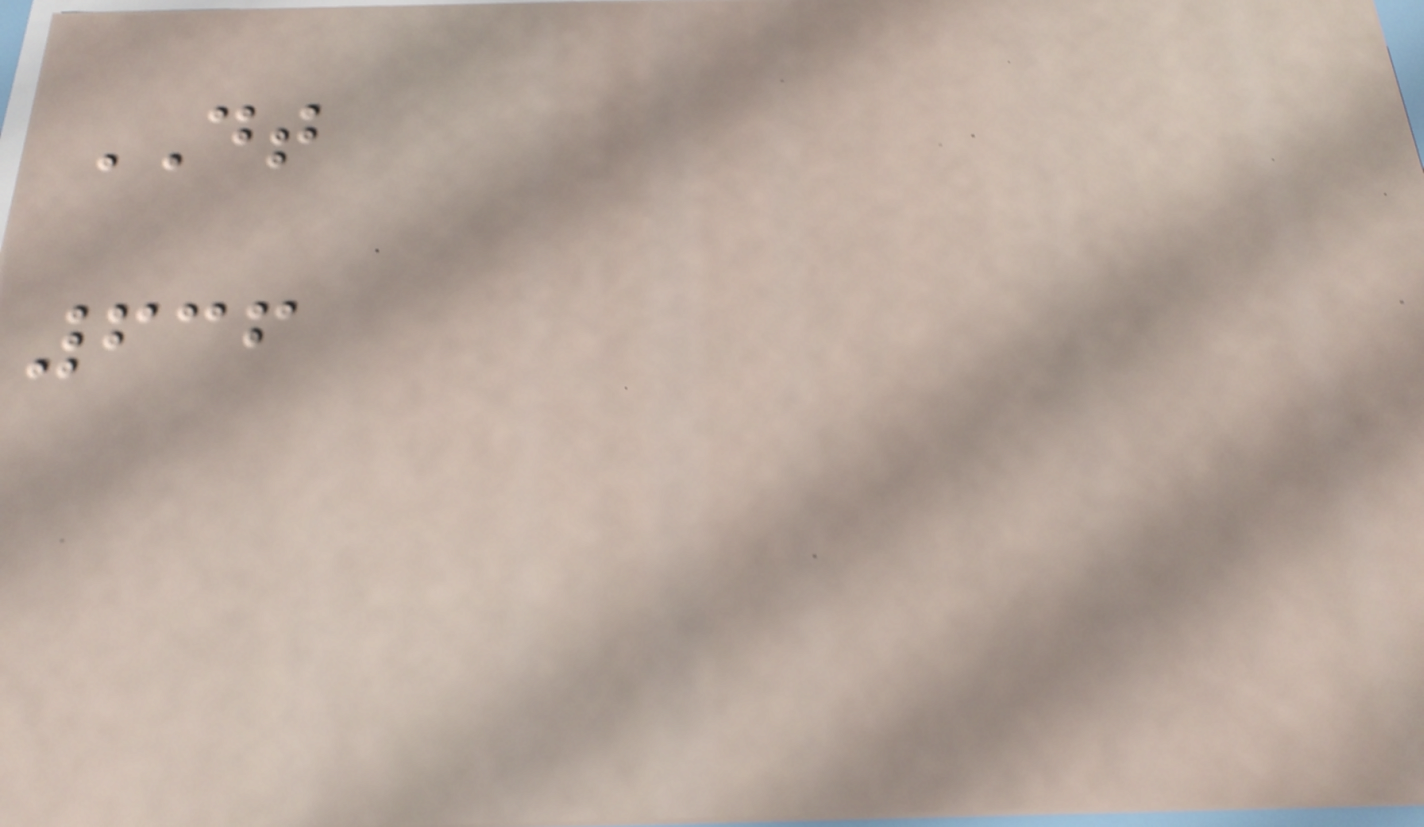DT
636
